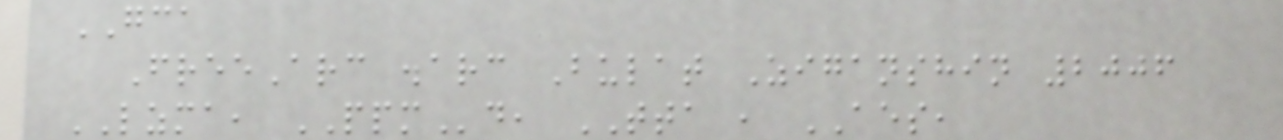GCA
FreeArc .arc Bulat Ziganshin 2006
LZMA, PPMd, TTA , AES,
